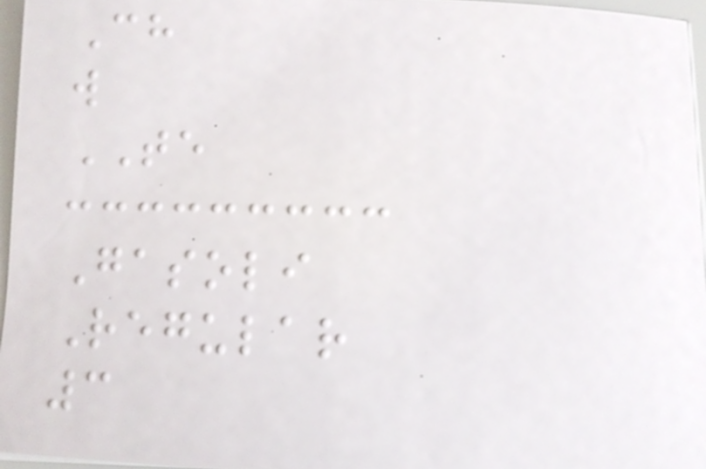Ch
w
TE
Gasoli
Regular
3
